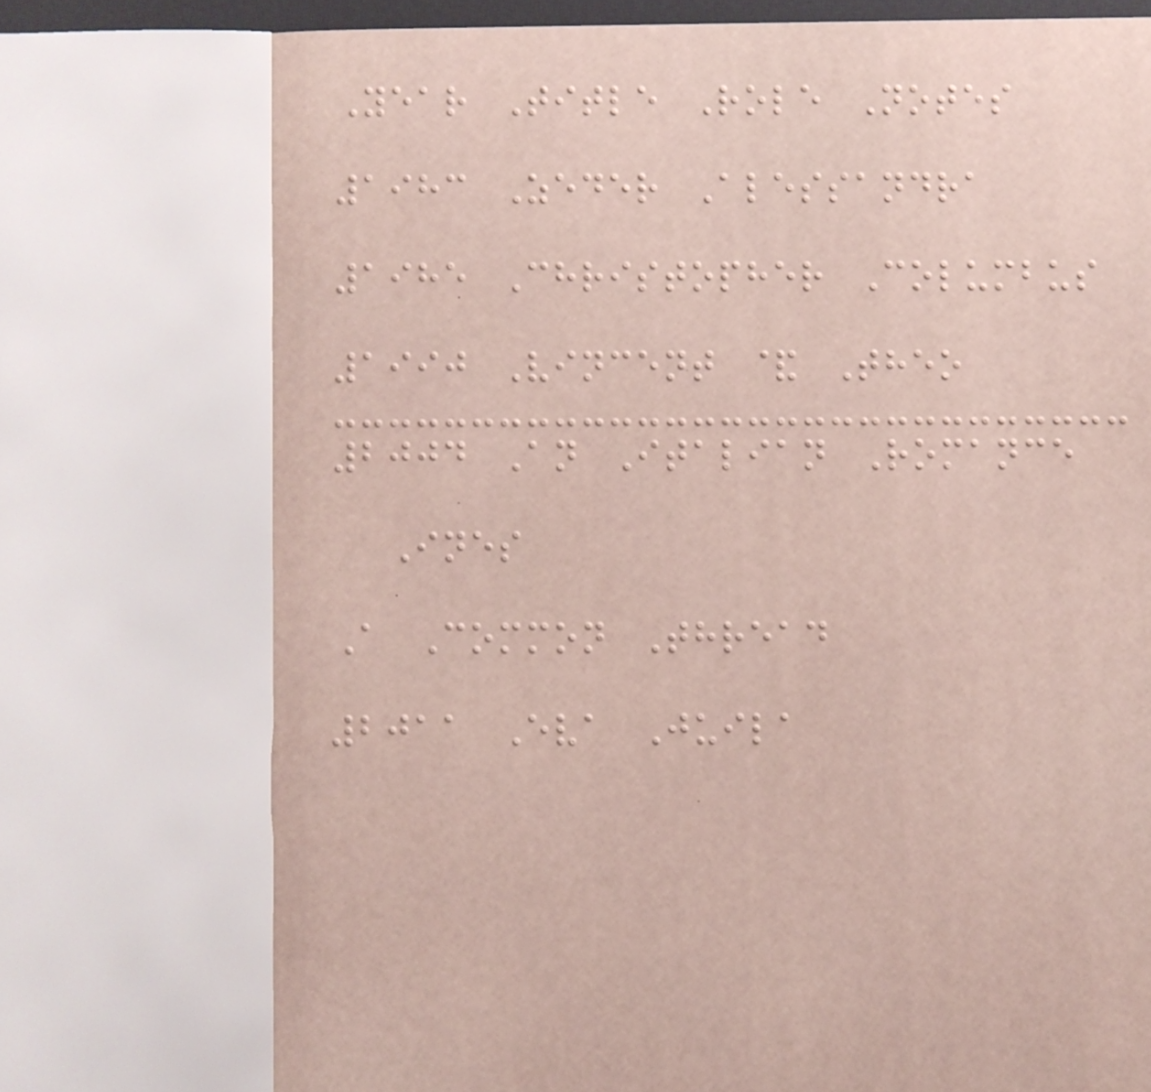Year Title Role Notes
1983 Zeder Alessandra
1985 Christopher Columbus
1990 Vincent & Theo
2004 An Italian Romance
Ines
A Common Thread
2011 Eva Juila
